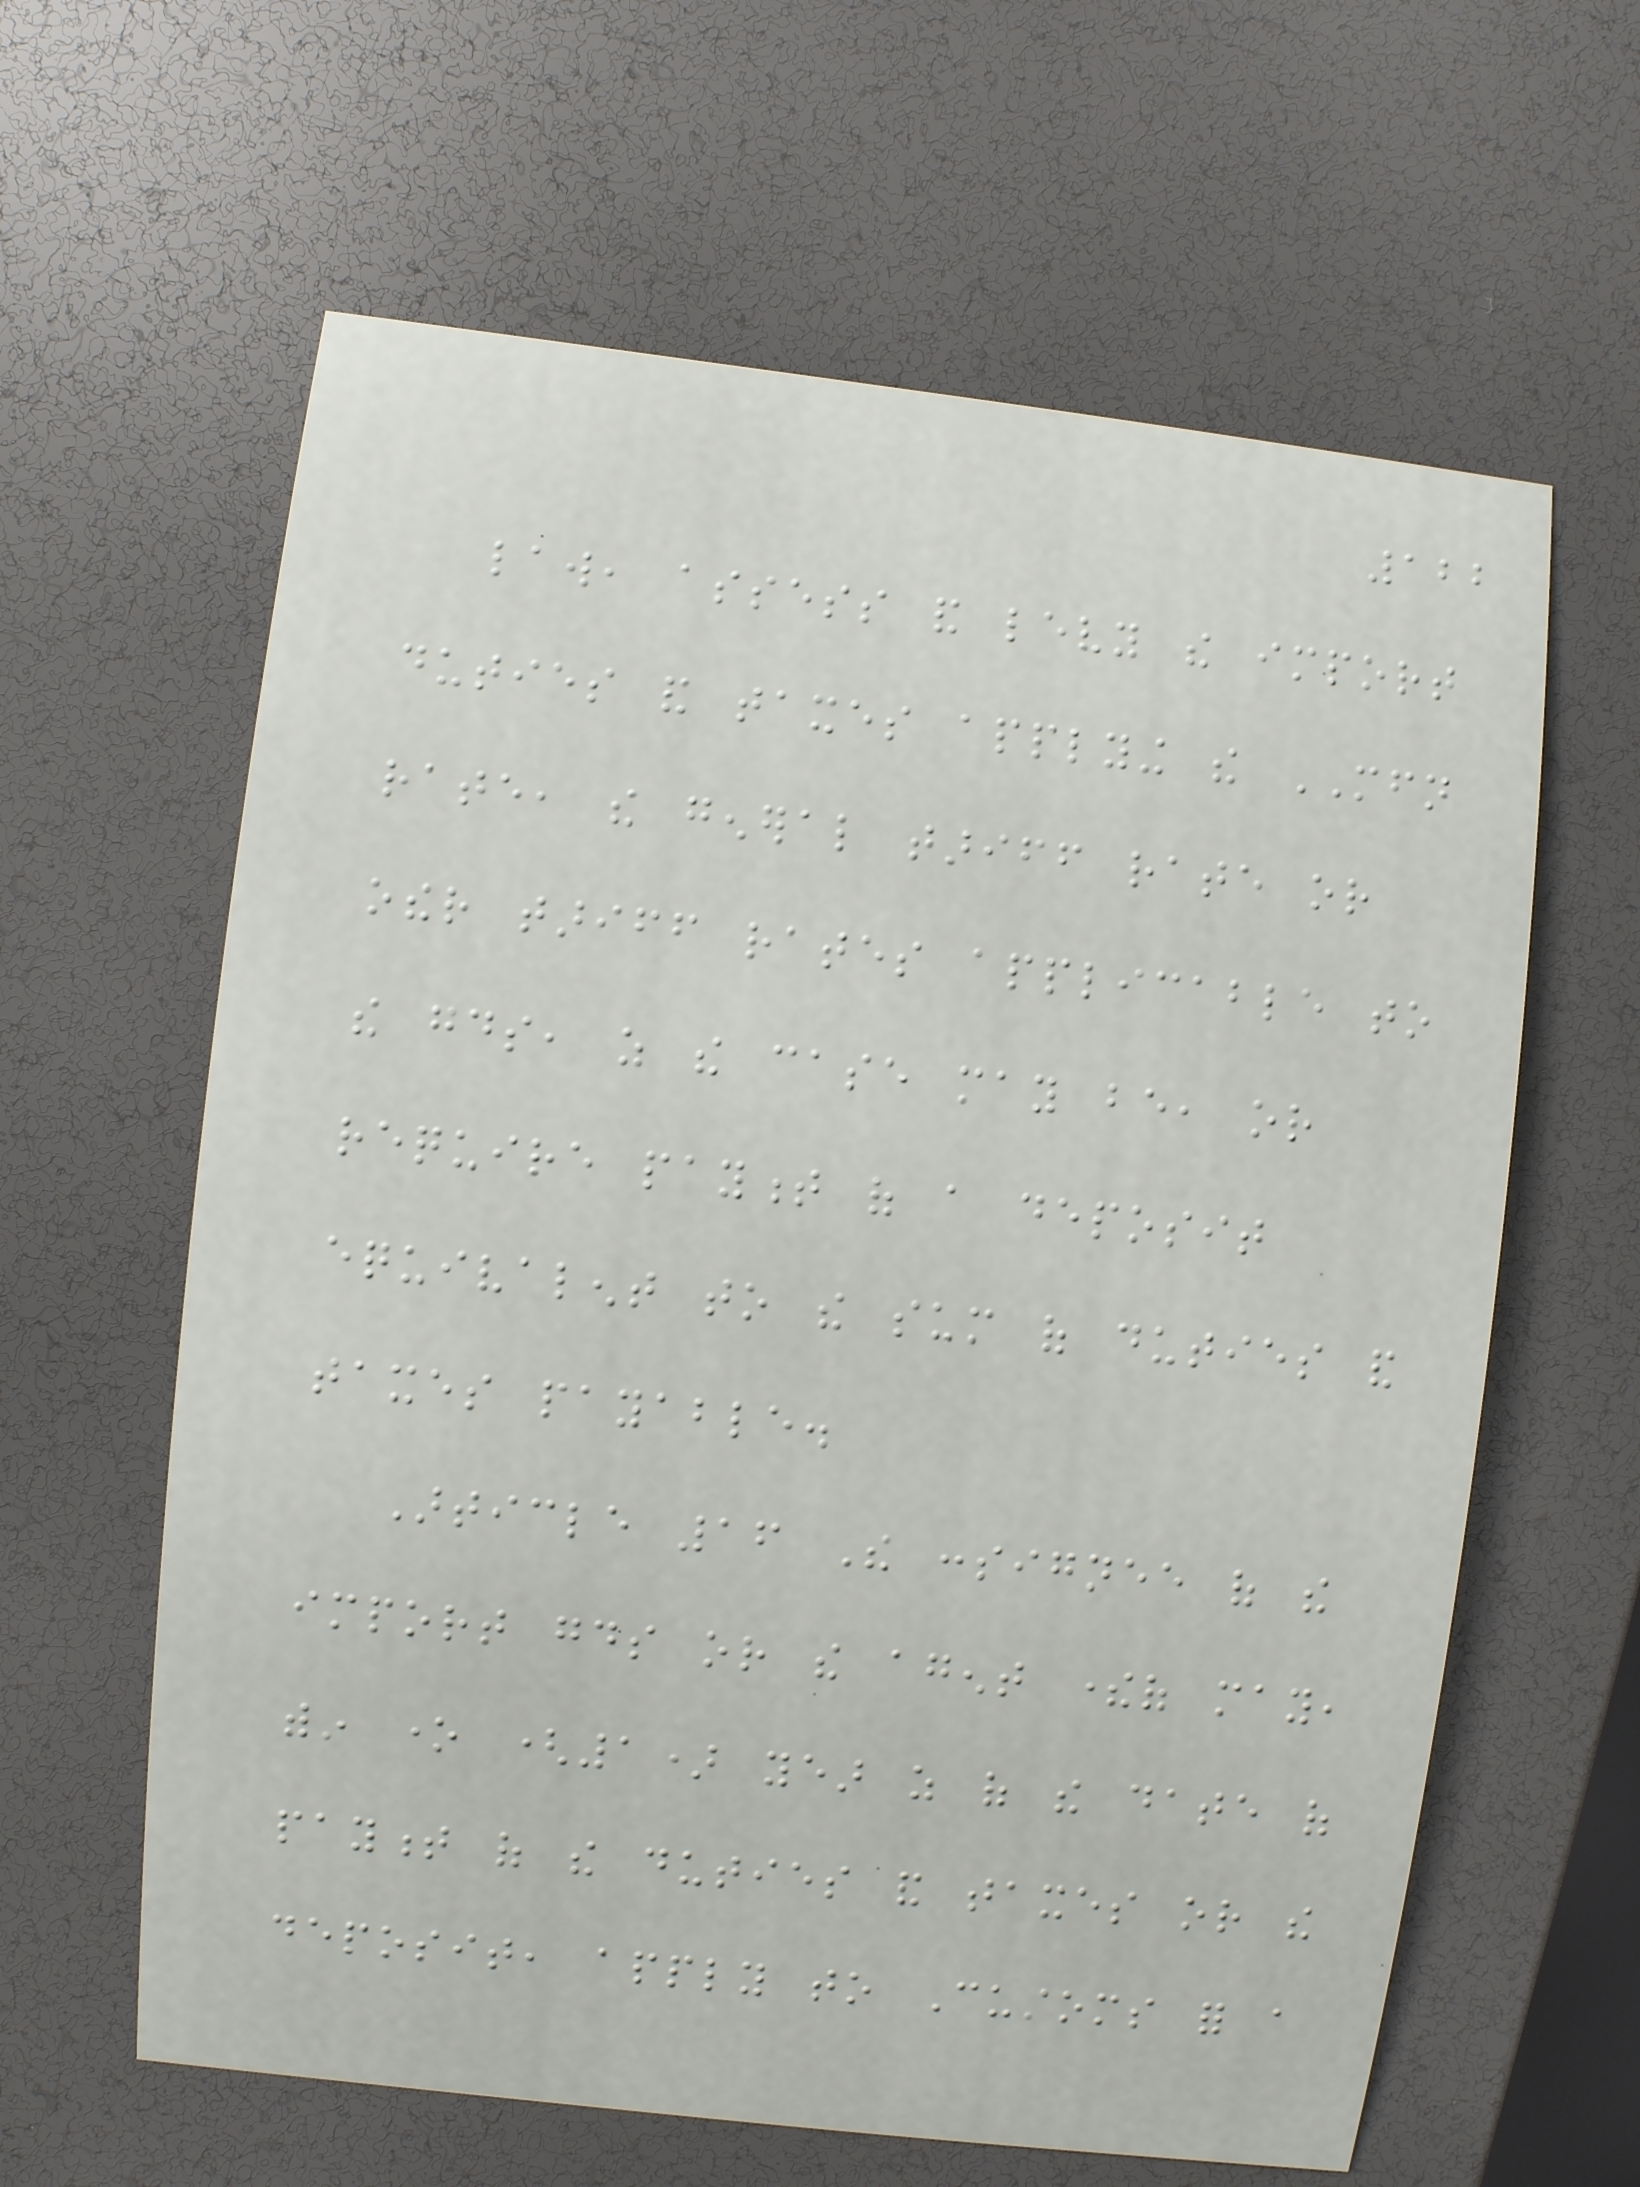122
law, assess and levy the import
duties and taxes applying the MFN
rate, the general tariff rate or
other tariff rates applicable to
the goods, as the case may be, or
require payment of a deposit
equivalent to the sum of duties and
taxes payable.
Article 16 The consignee of the
import goods or the agent thereof may,
within one (1) year as of the date of
payment of the duties and taxes or the
deposit, apply to Customs for a
